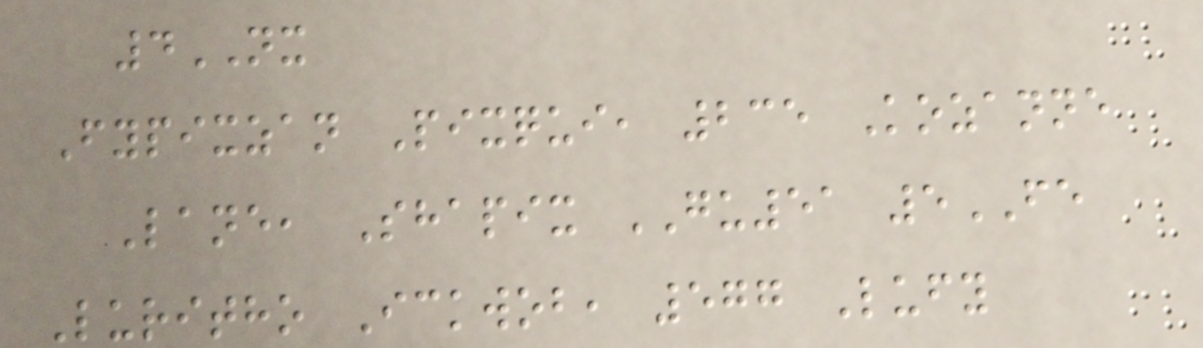4NX
Fypixzan Pixqui, 235 Kozanne
Lane, Shapix GU51 5FE
Luritho Ickwob, 577 Lufy
